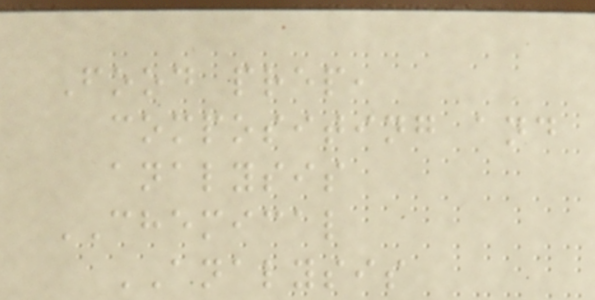Food prep,
compositing and
analysis
CHEMICAL
ANALYSIS
